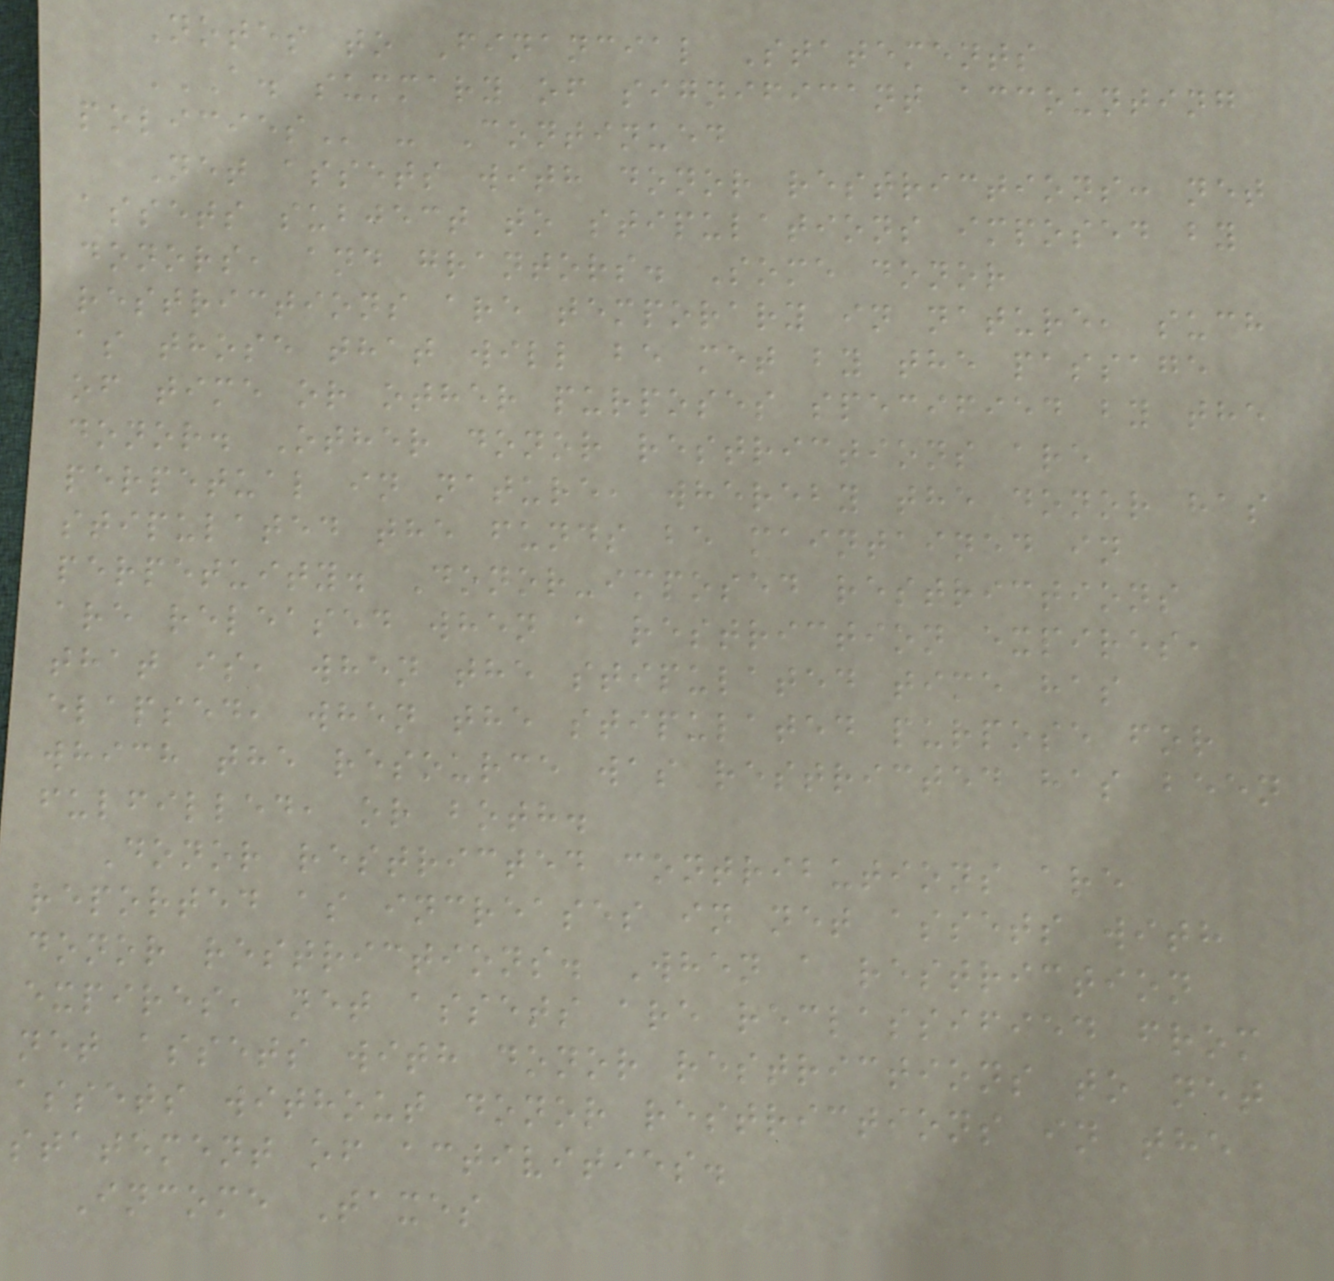Notes to Financial Statements
A. SUMMARY OF SIGNIFICANT ACCOUNTING
POLICIES - Continued
Net assets with donor restrictions: net
assets subject to stipulations imposed by
donors, and grantors. Some donor
restrictions are temporary in nature, such
as those that will be met by the passage
of time or other purposes specified by the
donor. Other donor restrictions are
perpetual in nature, whereby the donor has
stipulated the funds be maintained in
perpetuity. Donor-imposed restrictions
are released when a restriction expires,
that is, when the stipulated time has
elapsed, when the stipulated purpose for
which the resource was restricted has been
fulfilled, or both.
Donor restricted contributions are
reported as increases in net assets with
donor restrictions. When a restriction
expires, net assets are reclassified from
net assets with donor restrictions to net
assets without donor restrictions in the
statement of activities.
Income Taxes
